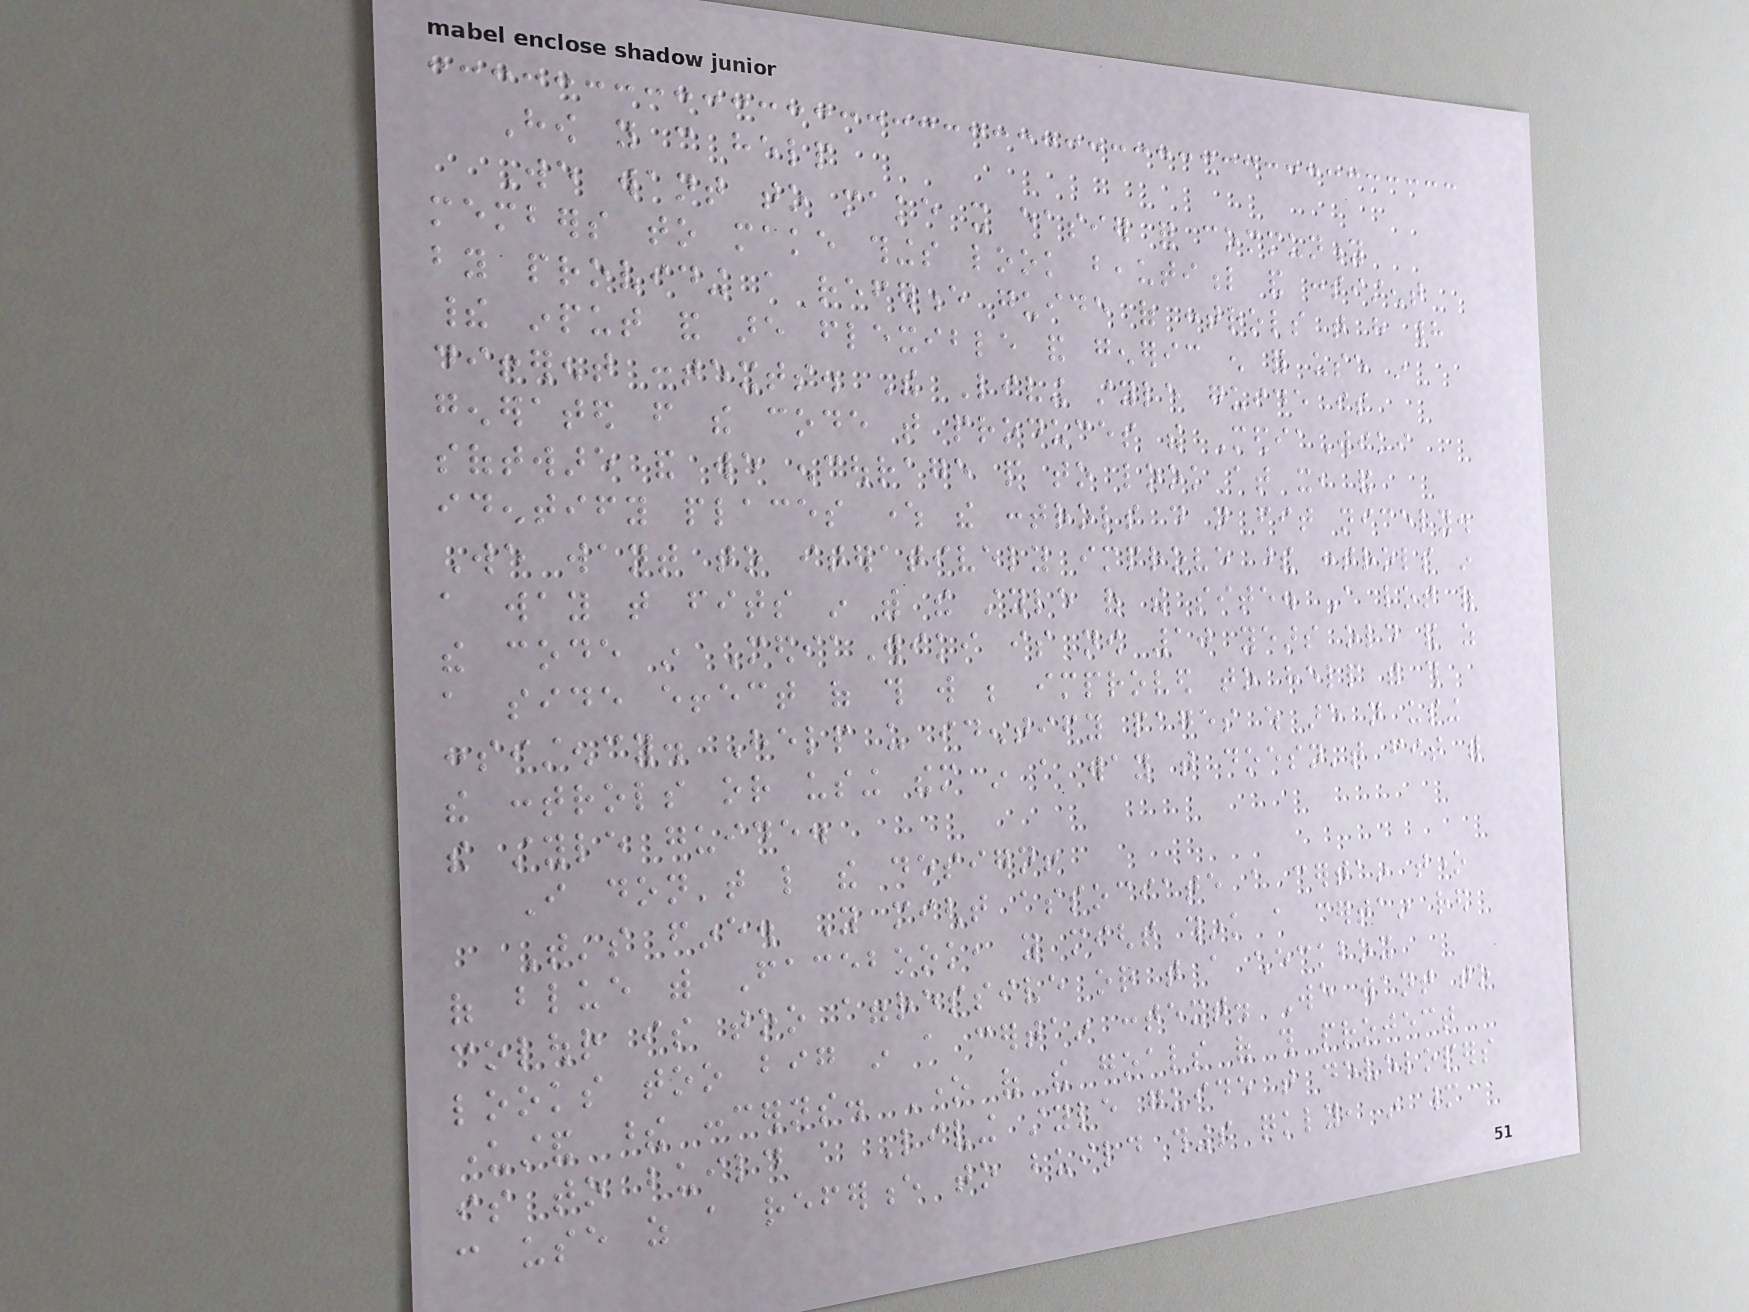How you can help
We want to make it easier for community
members to make things look beautiful and consistent
by providing a reference guide of controls that have had
their input and are flexible and generic enough for use in
different contexts. The Living style guide is
generated from the code that produces the MediaWiki
software and we encourage people to look at it, and
identify places where the controls do not fit nicely.
We want to iteratively improve these controls in
a way that fits in with the style of the site. A lot of
the code in MediaWiki is now 10 years old and as
a side effect of this will be improved to help with this
consistency. Help us identify pages which are not using
the controls or using them in a way that doesn't fit with
the style guide.
I don't like the design!
That's fine. You might associate a certain tone
of blue with Facebook, you might think a certain red
colour is too aggressive or that a checkbox
looks too big in a certain context. We want to
understand these concerns. One of the goals of this project
is to build a Living style guide that developers
can use as a reference to build things quickly, in many
